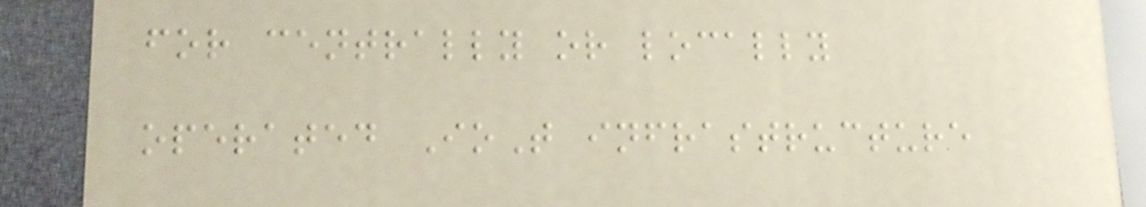for centrally or locally
operated IoT infrastructure
